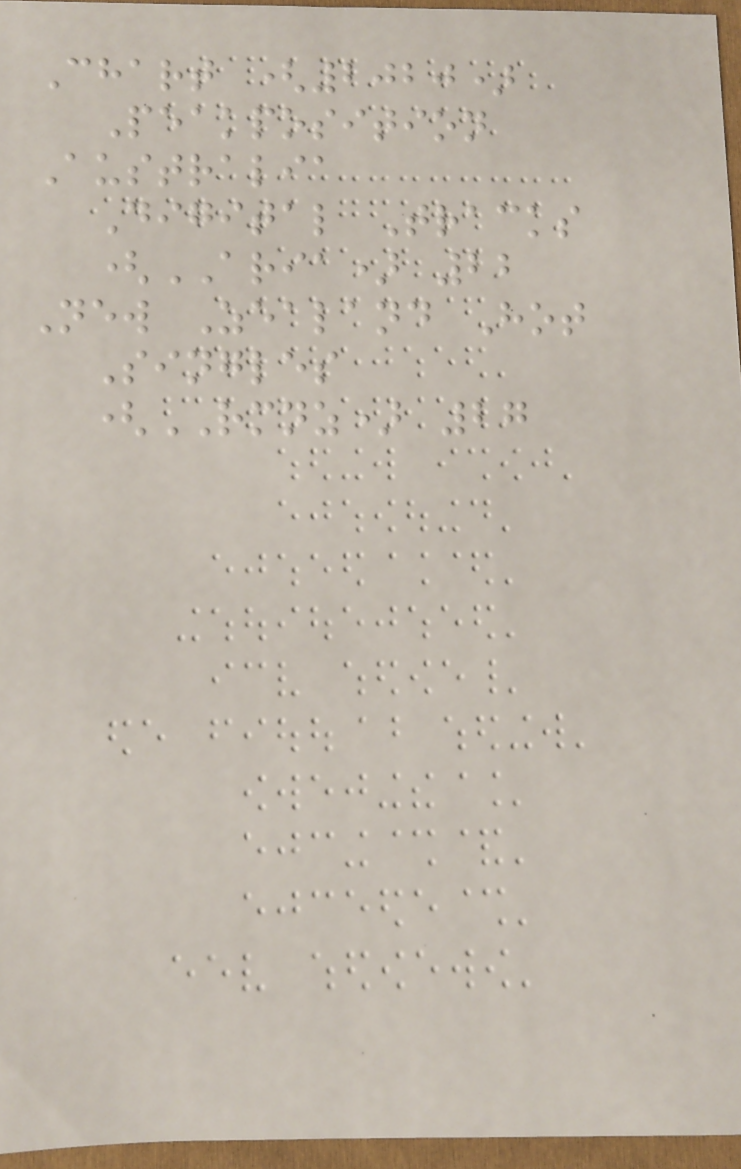Chart (2020)
Peakposition
Australia
Digital Tracks
(ARIA) 22
New Zealand Hot
Singles
(RMNZ) 27
